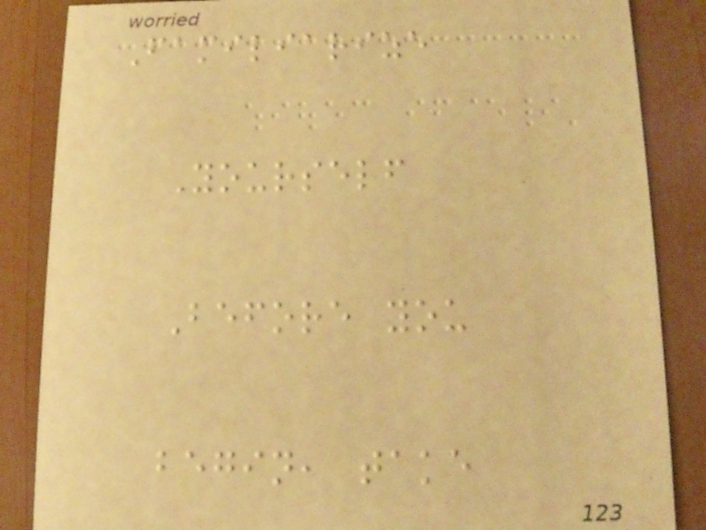Familiarize
Yourself
Before you
begin, take
